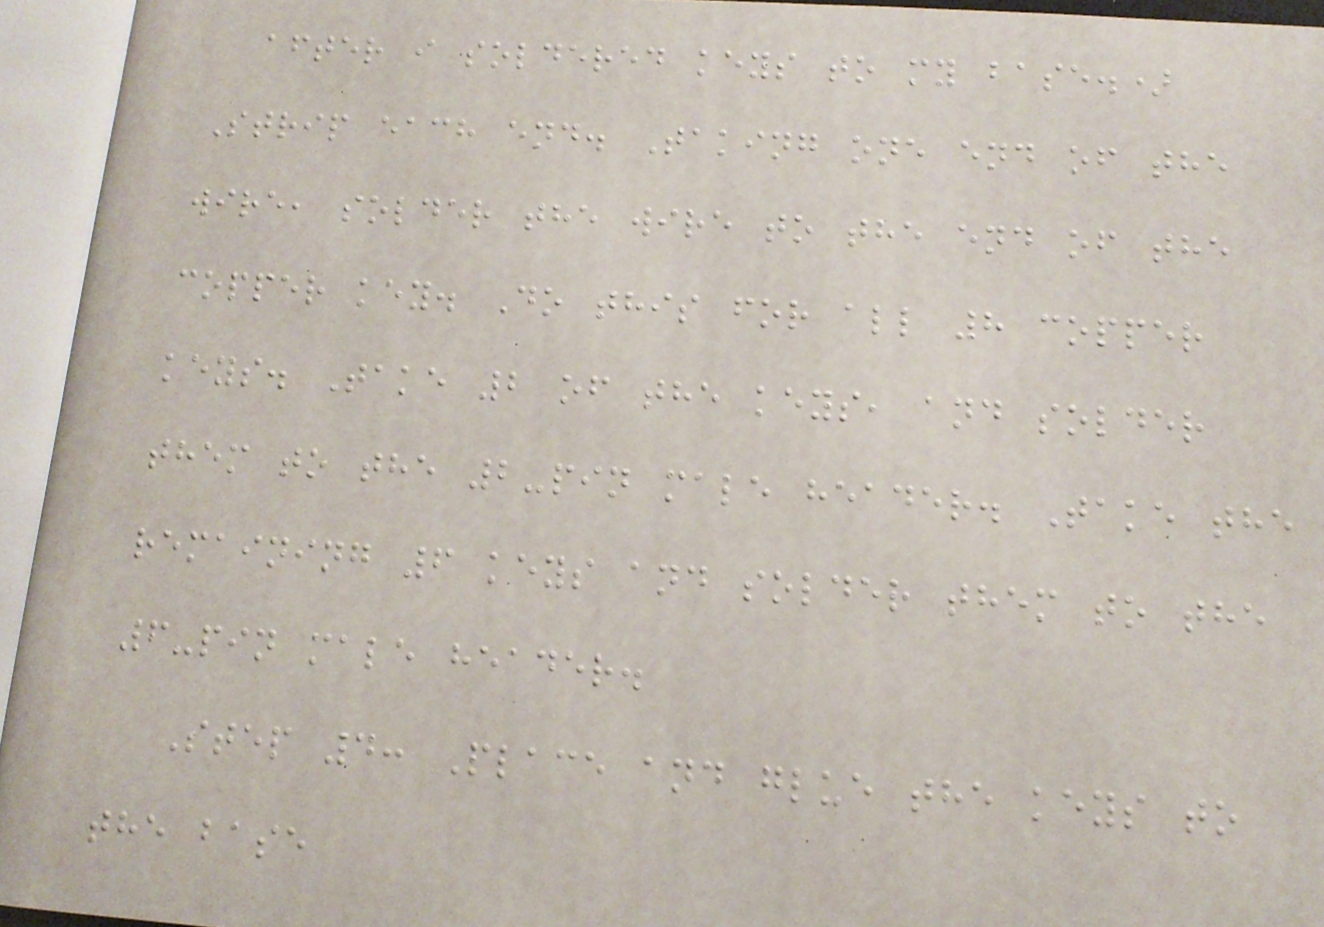after i soldered keys to my base.)
Strip each end. Taking one end of the
wire, solder the wire to the end of the
copper key. Do this for all 8 copper
keys. Take 2 of the keys, and solder
them to the 2-pin male header. Take the
remaining 6 keys and solder them to the
6-pin male header.
Step 4: Place and glue the keys to
the base
